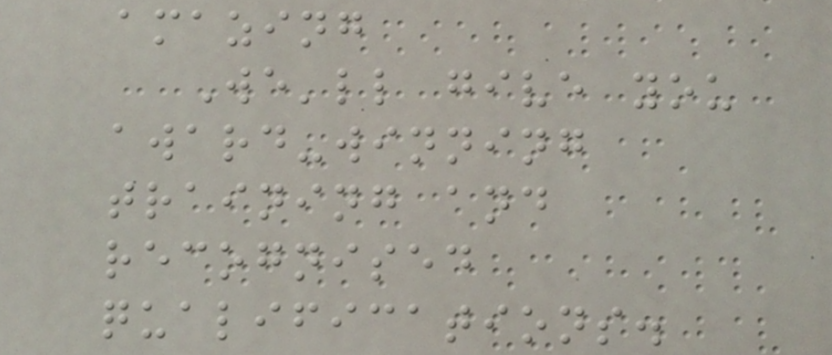amazing
We'll give you
award-winning
training and
recognised
qualifications.
